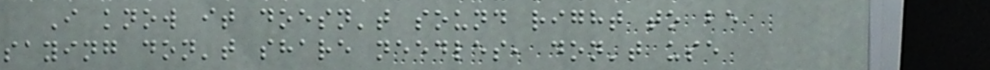I know it doesn't sound right to be
saying don't share needles, don't use
